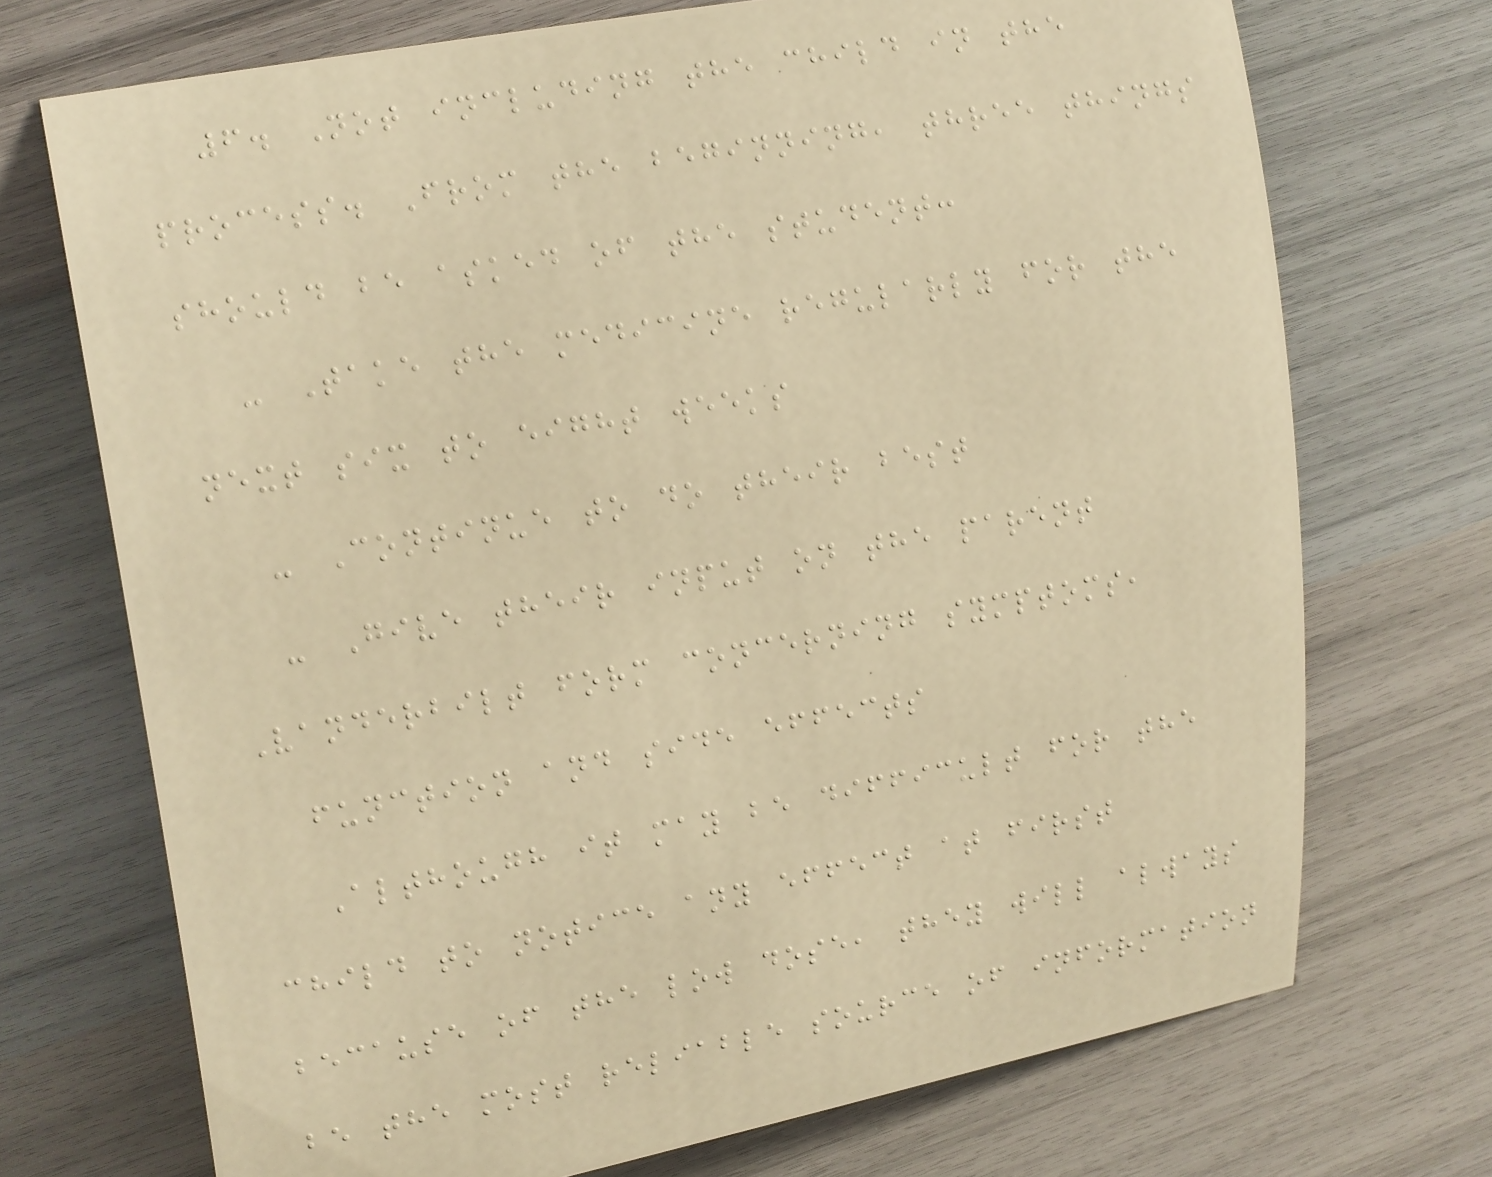6. Not including the child in the
process. From the beginning, three things
should be asked of the student:
- Take the medicine regularly for the
next six to eight weeks
- Continue to do their best
- Give their input on the parent
Vanderbilt form concerning symptoms,
function and side effects
Although it may be difficult for the
child to notice any effect at first
because of the low dose, they will always
be the most reliable source of information
